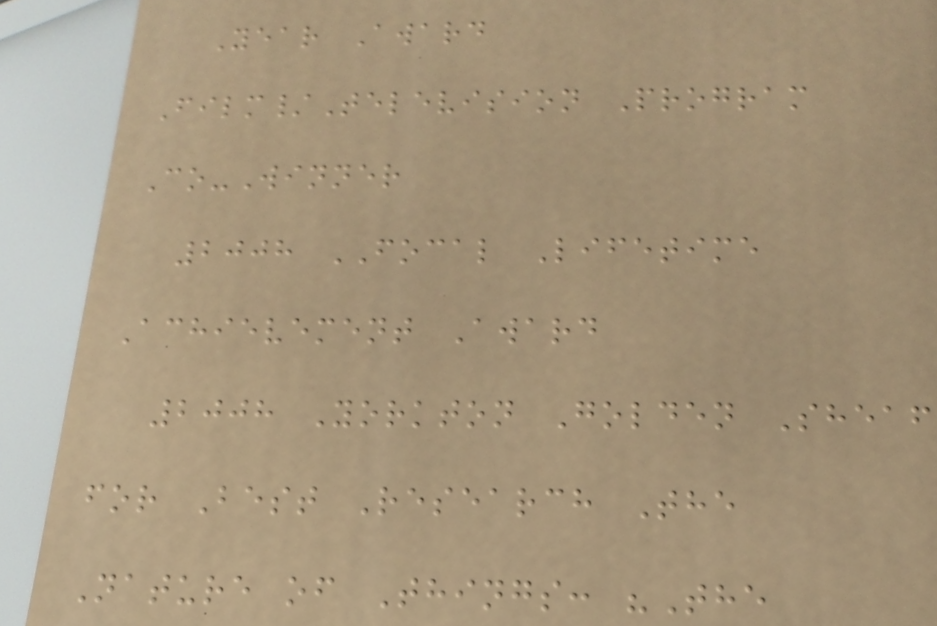Year Award
Film/Television Program
Co-Winner
2008 FOCAL Lifetime
Achievement Award
2008 Yorkton Golden Sheaf
for Best Research The
Nature of Things: "The
